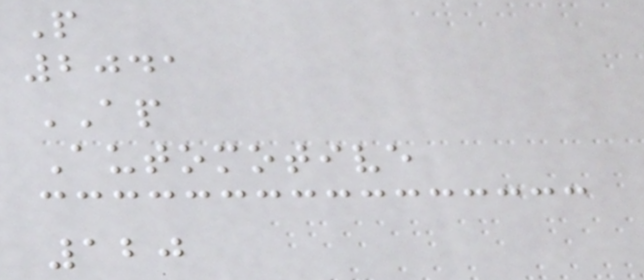P
2041
AP
Automotive
120
